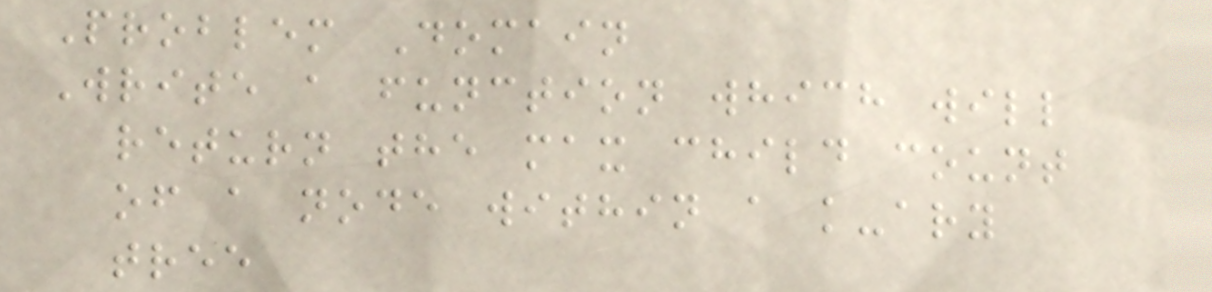Problem Domain
Write a function which will
return the max child count
of a node within a k-ary
tree
